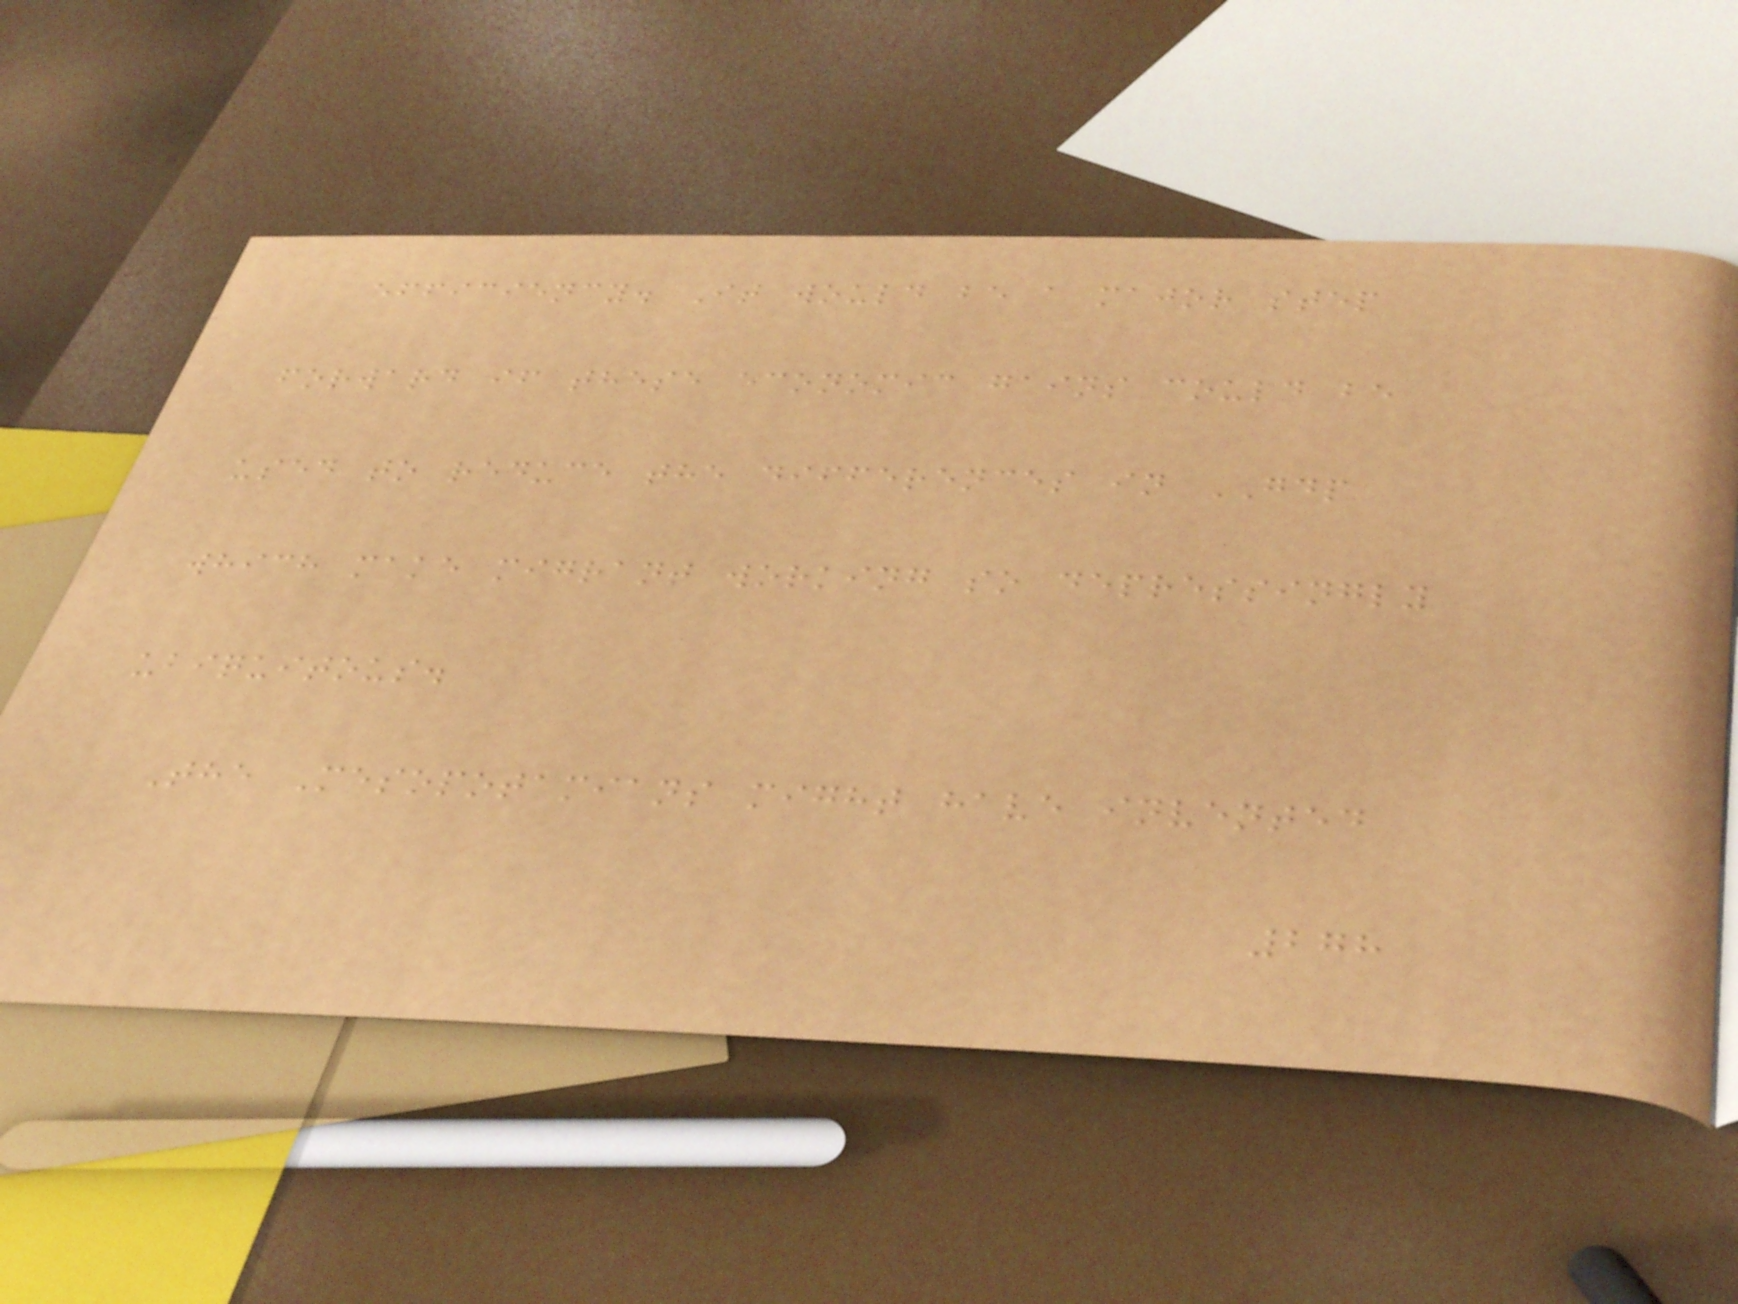efficiency. It would be a major step
forward if these economic gains could be
used to reduce the differences in GDP
which make migrant working so depressingly
ubiquitous.
The Mesopotamians might have invented
278
